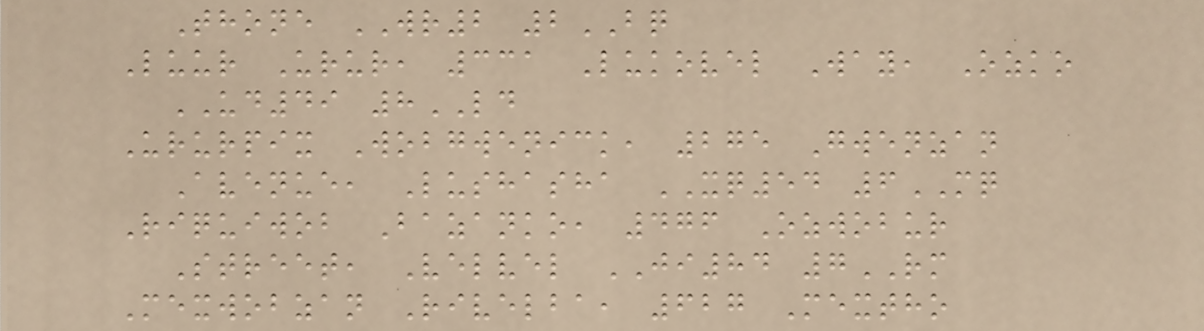Thone WR2 2BQ
Luur Urur, 331 Lukovel Way, Ozko
UD49 8LD
Ururpix Wobgwenick, 275 Gwenzan
Avenue, Lushasha XQ54 6MQ
Riquiwob Bazanko, 476 Ozwobur
Street, Velvel JI84 7RM
Mexwobzan Rivelba, 627 Mextho
